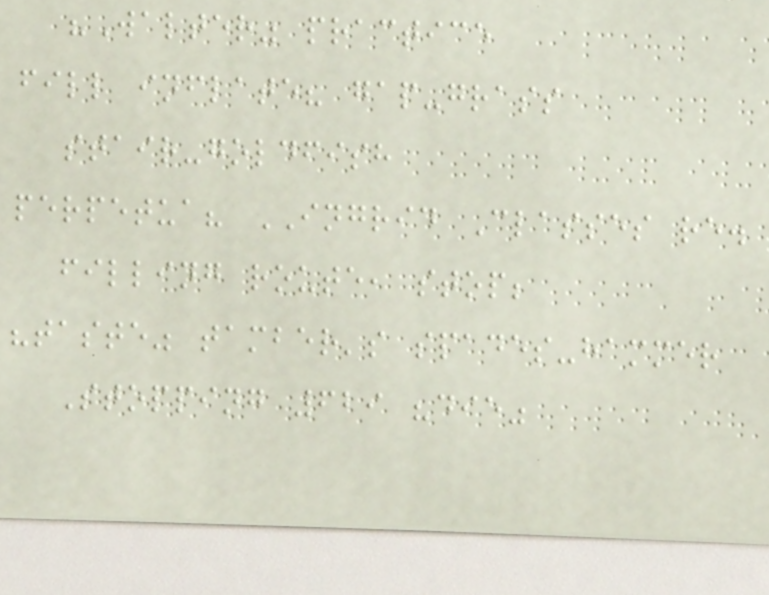"Walter" practice
fill inflate? gap-grass
stair-goldfish
perpetua? INGRID Classes re.
filling route, stop;
"taste" tamber's spades-hammer
Stopping 629 "die"
